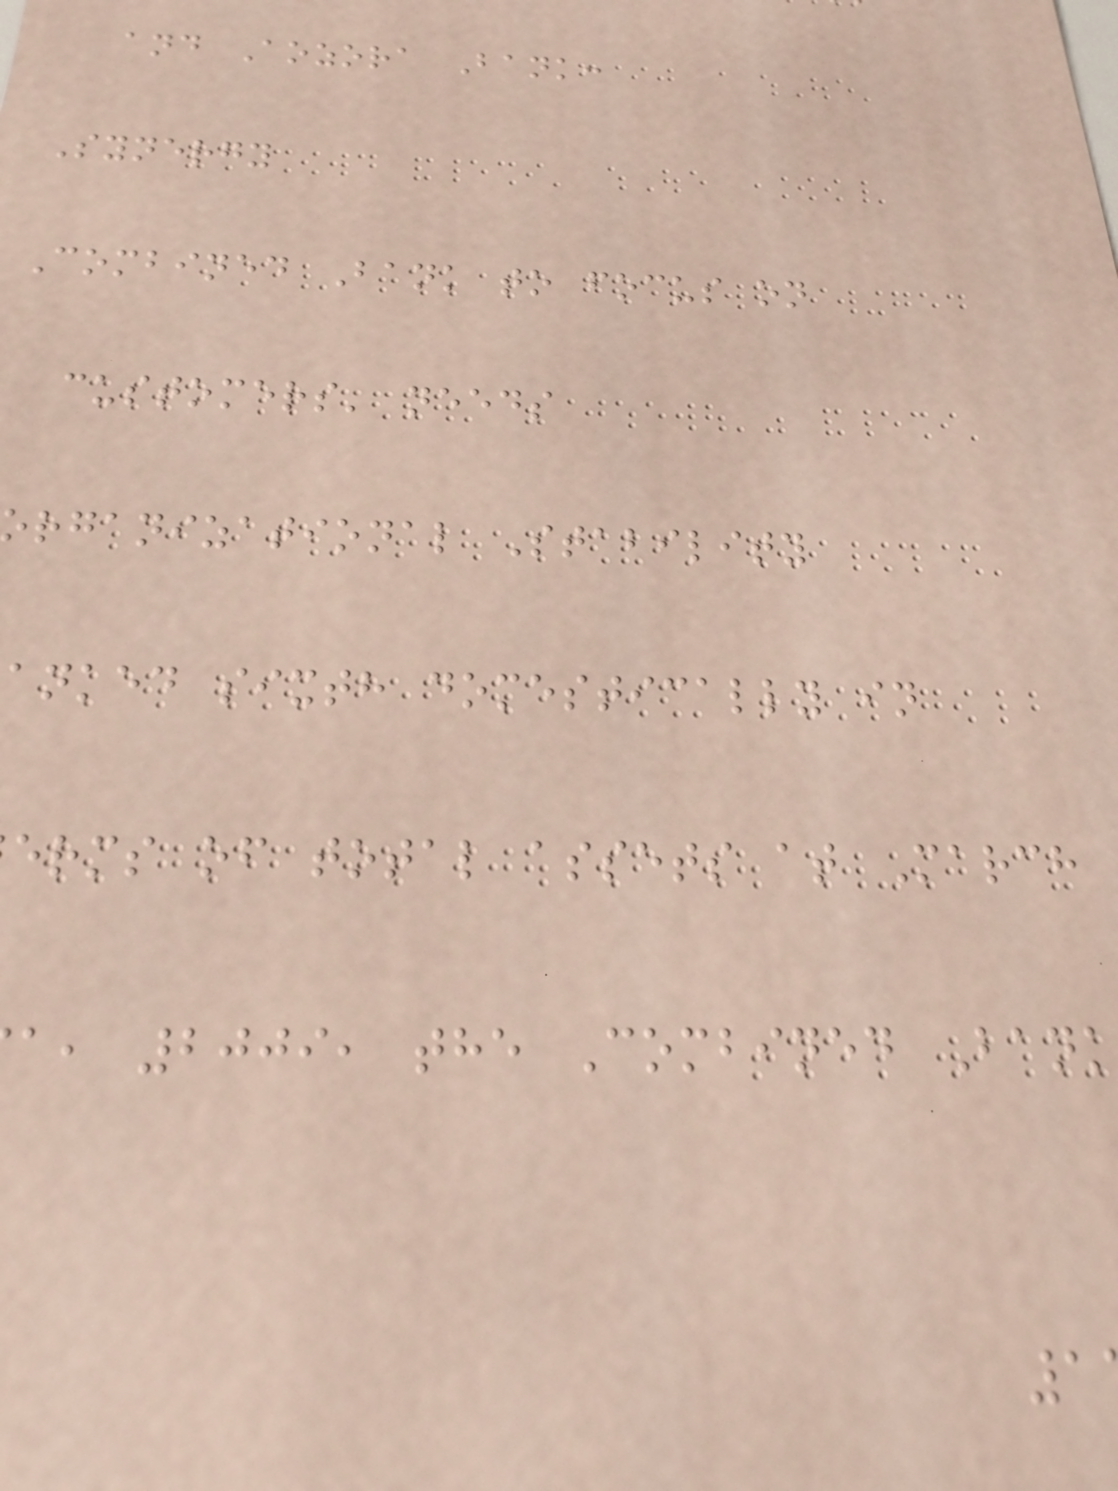and Aozora Bank:
Synergy
Combined Bank to focus on
customers' needs
rganizational Stability
anked sixth domestically in
erms of total assets at March
a, 2009, the Combined Bank
